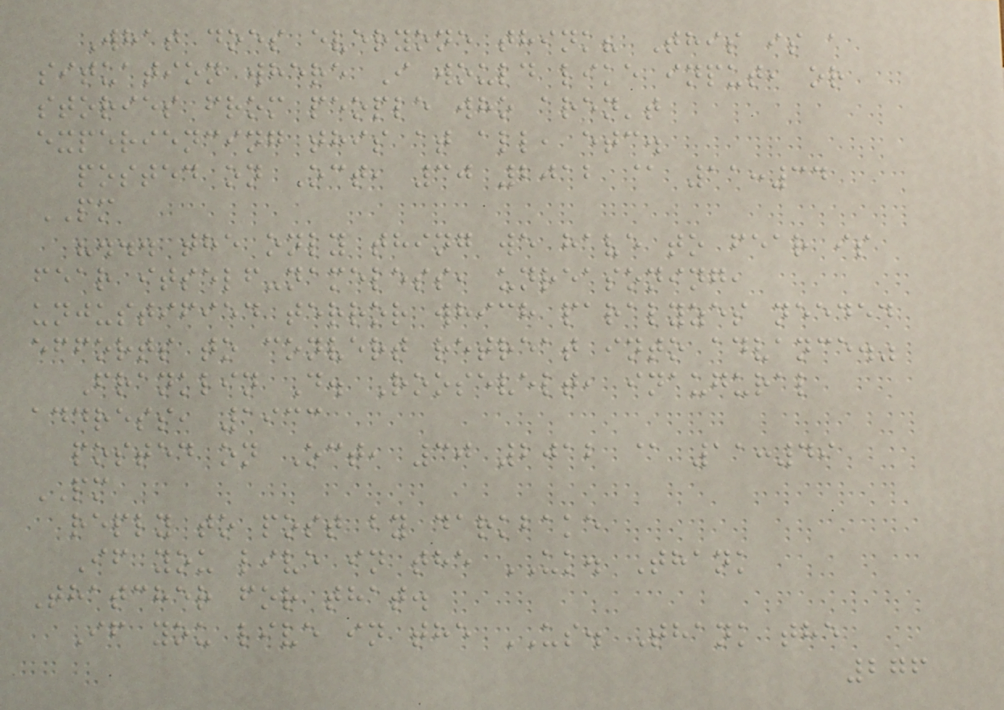What does everyone think? This is a
situation where I would like input, or
stories from people who aren't
experiencing this at all, etc.
posted on Oct, 30 2012 @ 11:34
PM
"... the only thing we have to fear is
fear itself-nameless, unreasoning,
unjustified terror which paralyzes needed
efforts to convert retreat into advance."
Franklin D. Roosevelt, inaugural
address, 1933
posted on Oct, 30 2012 @ 11:49
PM
reply to post by darkbake
If you live in the UK. Thank
Thatcher for that.
If you live in the US. Thank the
276
